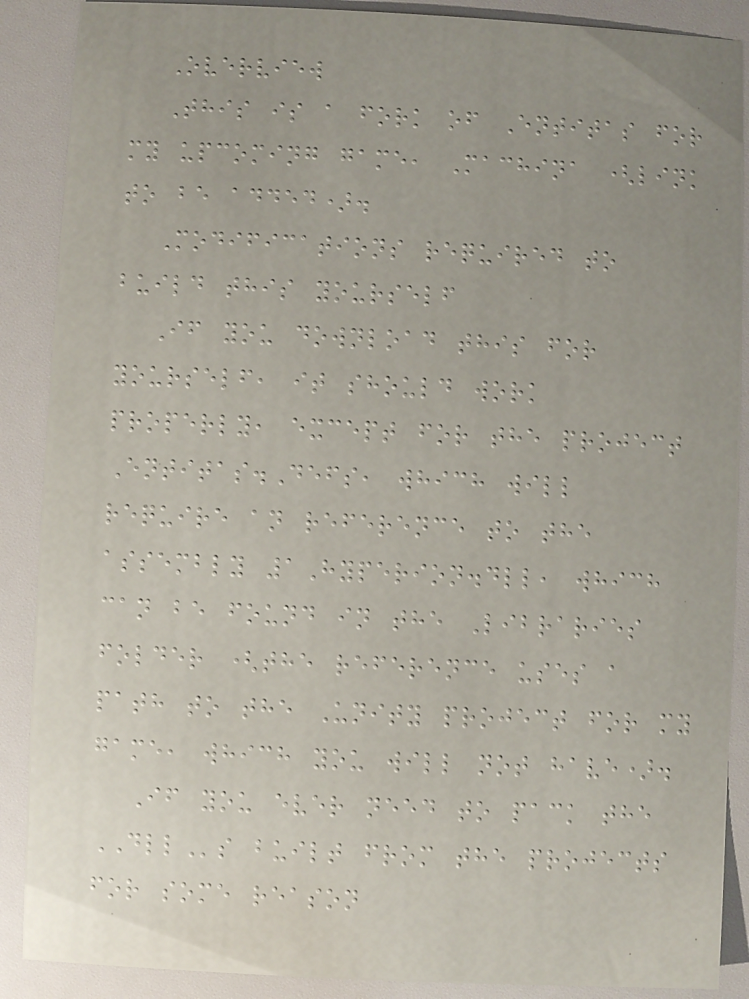Overview
This is a fork of Entitas for
my upcoming game, Machina (link
to be added).
Modifications required to
build this yourself
If you download this for
yourself, it should work
properly, except for the project
Entitas.Defs, which will
require an reference to the
assembly 1Hyperion.dll, which
can be found in the Libraries
folder (the reference uses a
path to the Unity project for my
game, which you will not have).
If you ever need to pack the
DLLs built from the projects
for some reason
